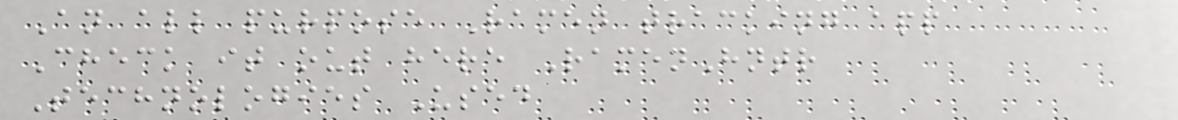An all purpose Ramen tracking app
Check it out here RamenHntr
Technologies Used
